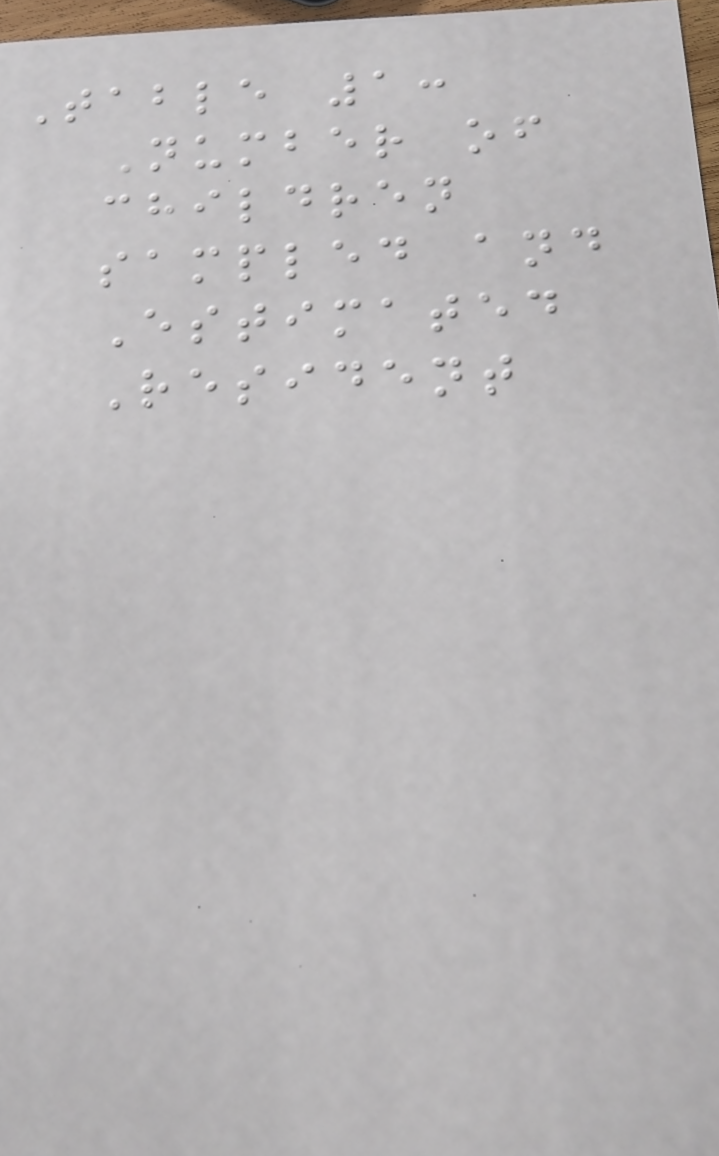Table 1:
Number of
children
sampled and
Estimated
Resident
